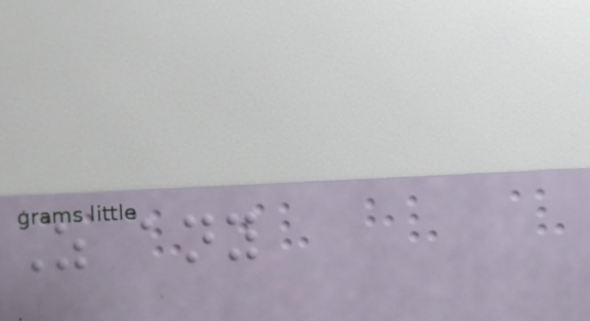As any
